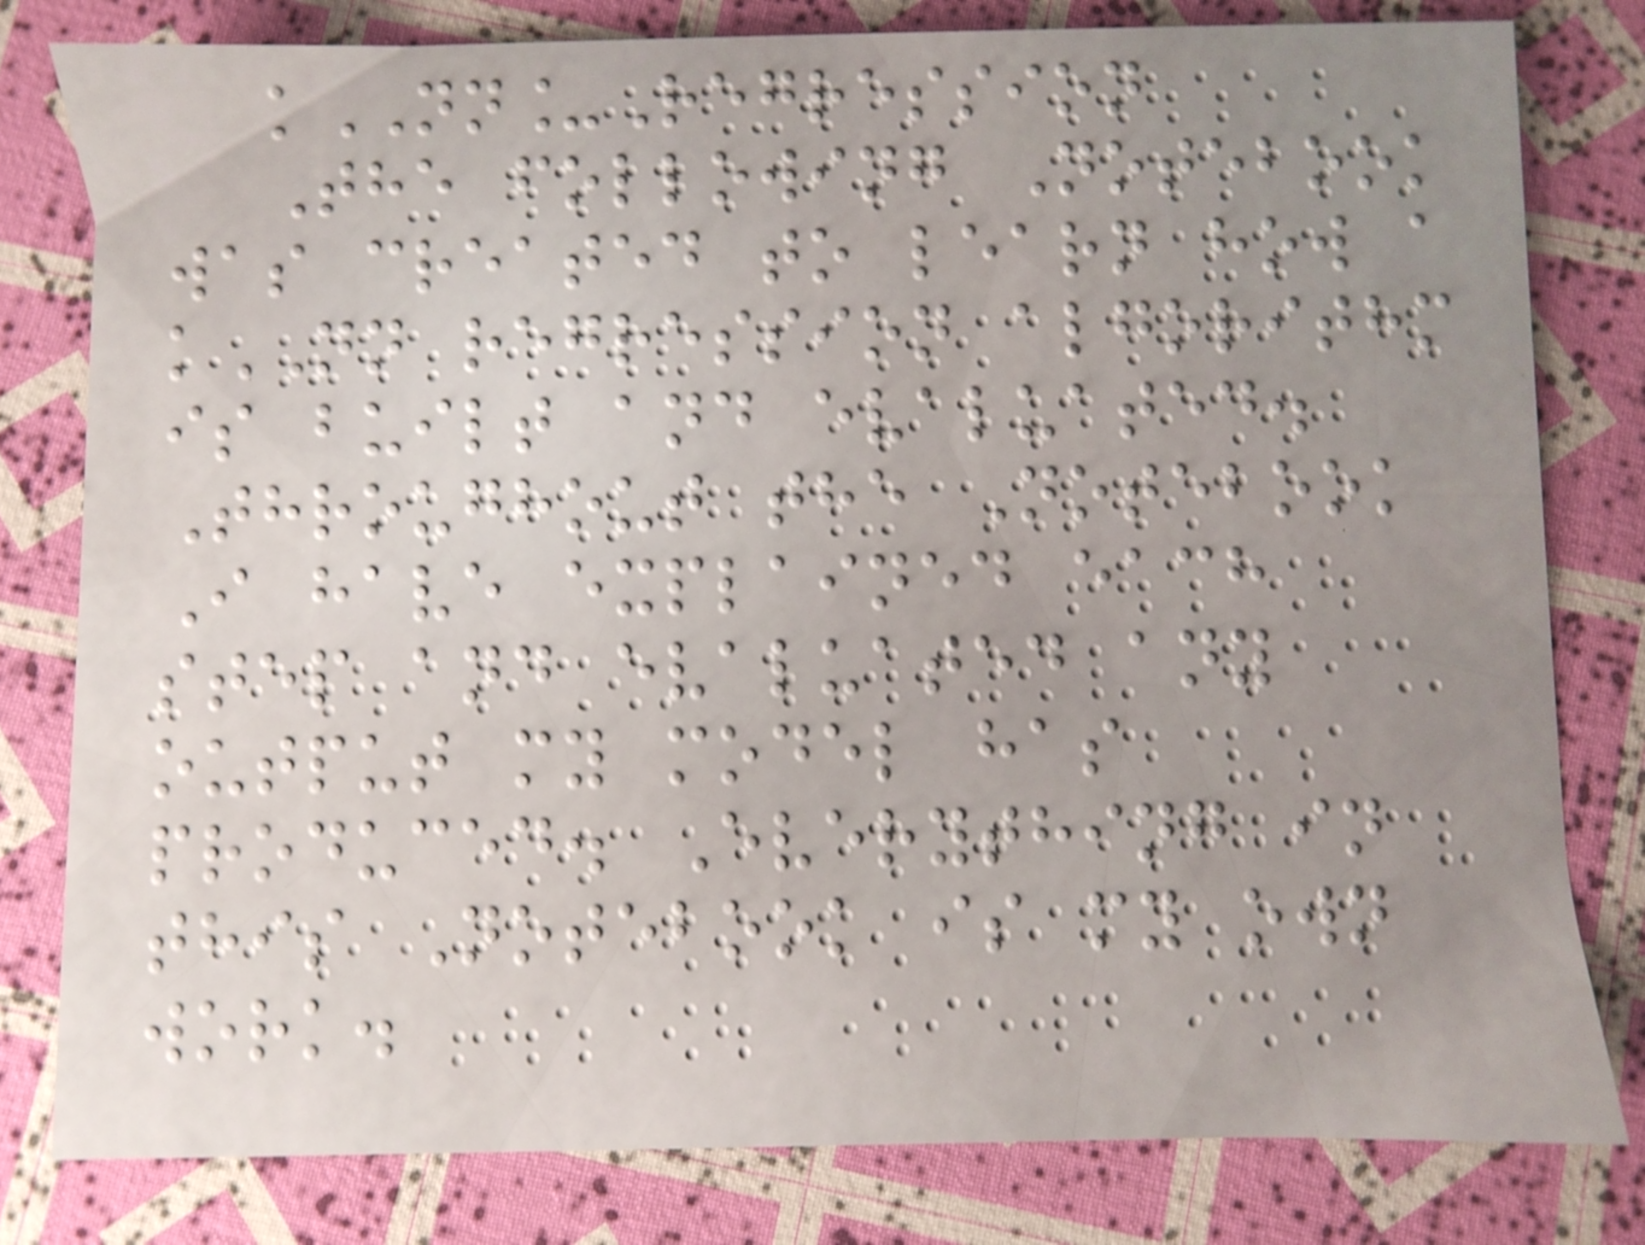kNN_Regression
The following Notebook
was created to learn how a
kNN regression algorithm
is built and evaluated.
Throughout the Notebook
I have explained each
step and evaluated any
output my model has
produced. Everything in
this Notebook is my own
work.
